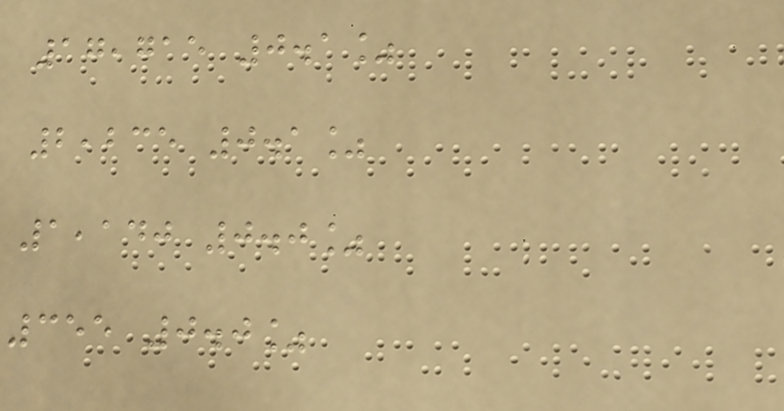17,715 0.1%
2,235 0.1%
1,140 0.0%
355 0.0%
